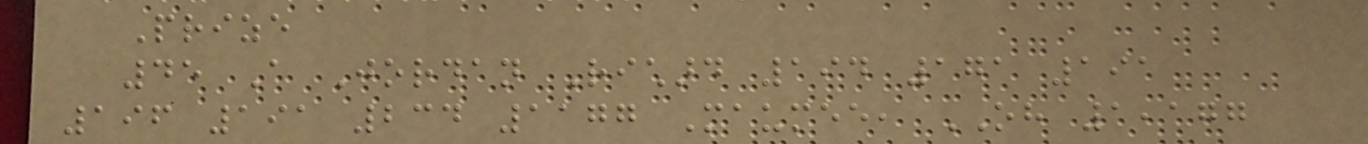Prize
45 A Jordan Richard 194 171 191
196 191 234 1177 Maumee, OH 1,177
